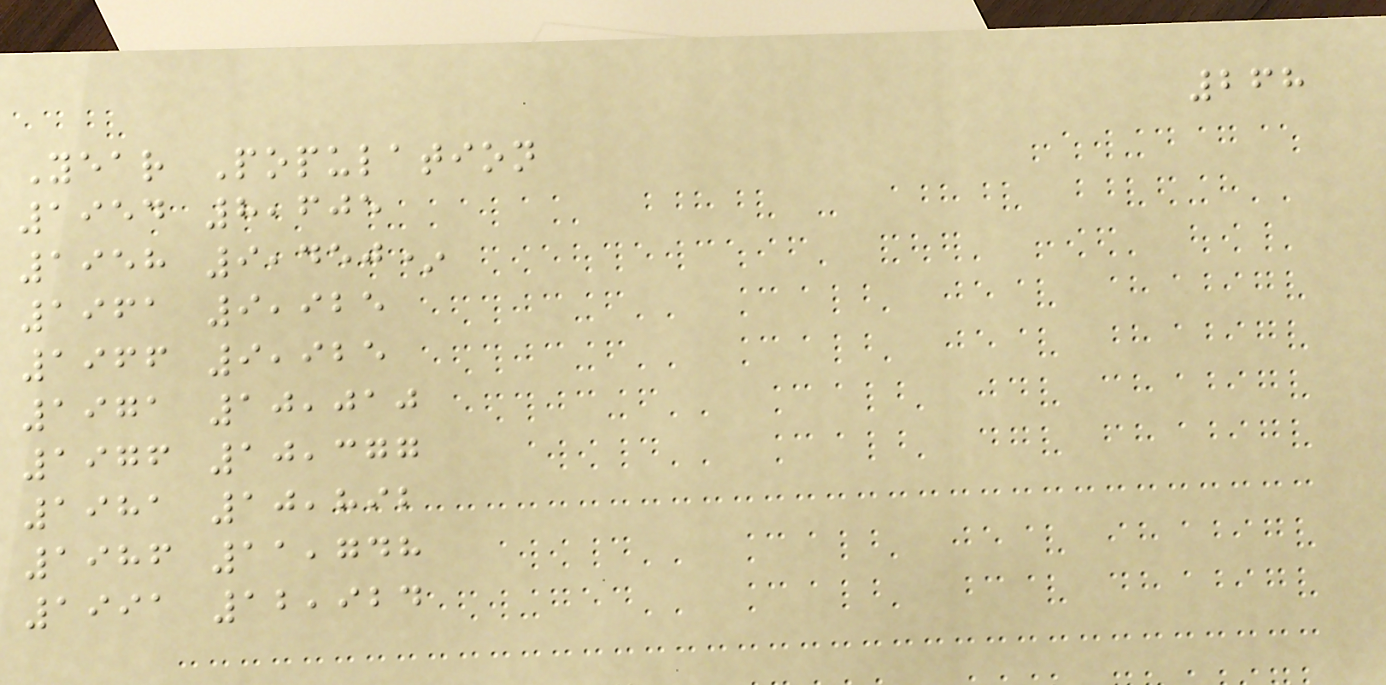268
Year Population
1954 8,605
1958 9,450*
1961 9,925
1966 9,925
1971 10,010
1976 10,377
1981 10,892
1986 11,748
1991 12,924
